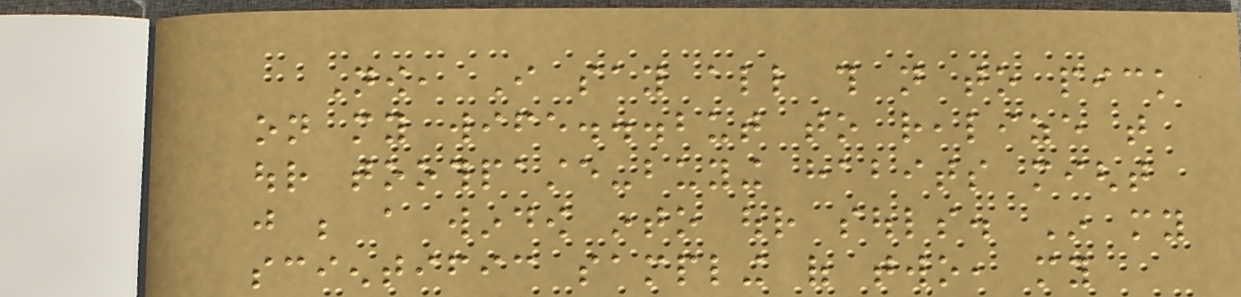Now, I say all this not to pick
on my wife...but to realize that
our toothpaste-buying habits might
just be a window into our souls. In my
scientific sampling of two, my
